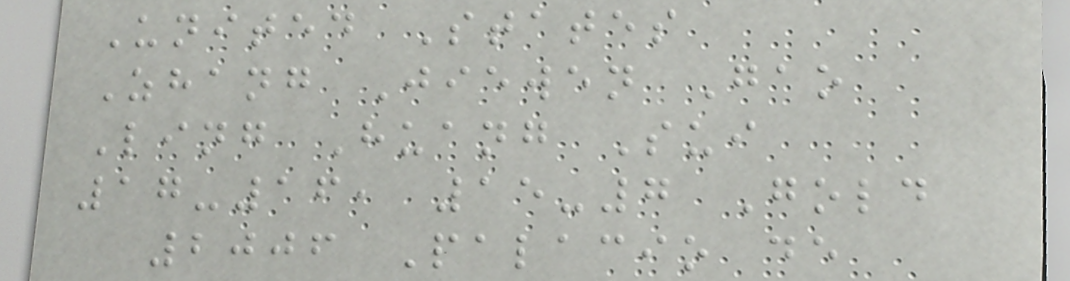United States
Zhang Jiewen Gao
Ling Huang Sui
17-16, 15-7 Gold
2006 Palacio de
